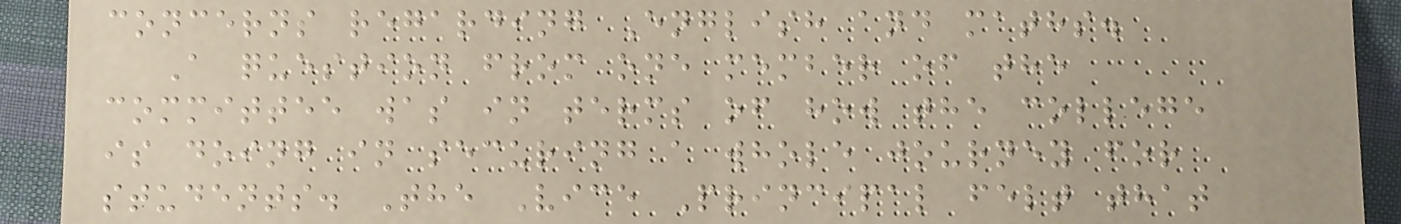concerns regarding English and maths.
A question from one member of the
committee was in terms of how the college
is doing in securing a whole journey for
students. The Vice Principal felt that
